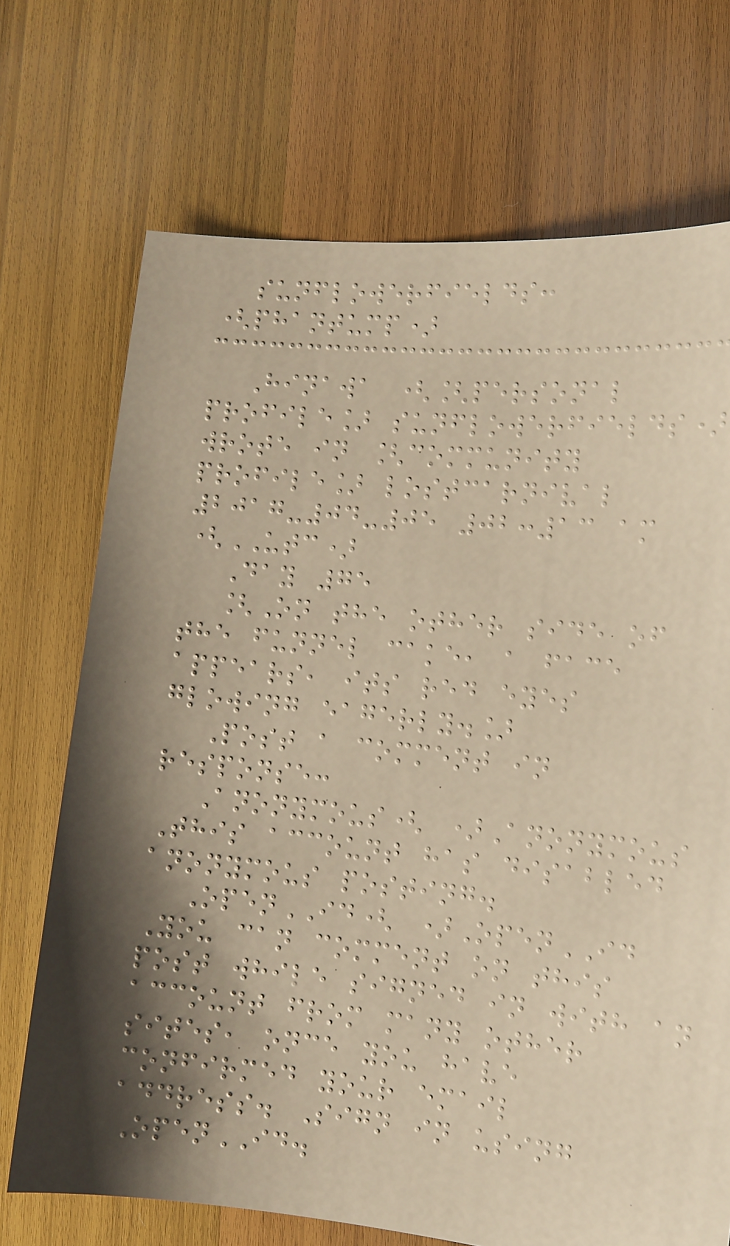sunflowerfields:
(phantump)
Hinawa ([personal
profile] sunflowerfields)
wrote in [community
profile] lostcarnival
2017-04-05 02:13 am
(UTC)
Day 75
[On the other side of
the funnel cake, a face
appears, its red eyes
glowing eagerly.]
Post a comment in
response:
Anonymous( )Anonymous
This account has disabled
anonymous posting.
OpenID( )OpenID
You can comment on this
post while signed in with an
account from many other
sites, once you have
confirmed your email
address. Sign in using
OpenID.
